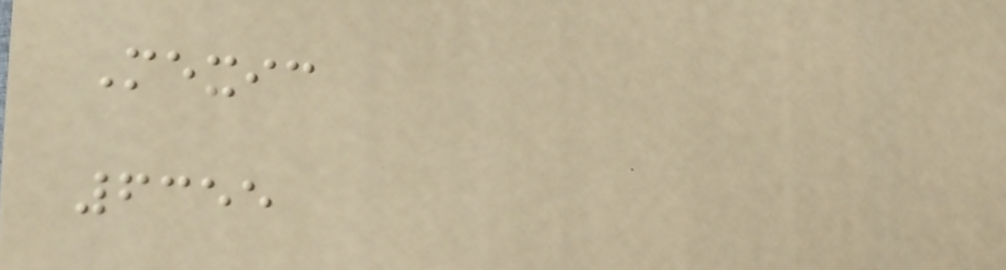Mexic
6355
